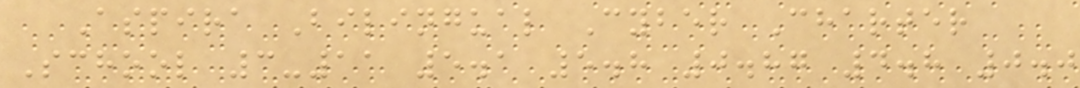Aspira Bilingual Cyber Charter
School 3-11 5.1 5.8 0.87 4.8 0.0
